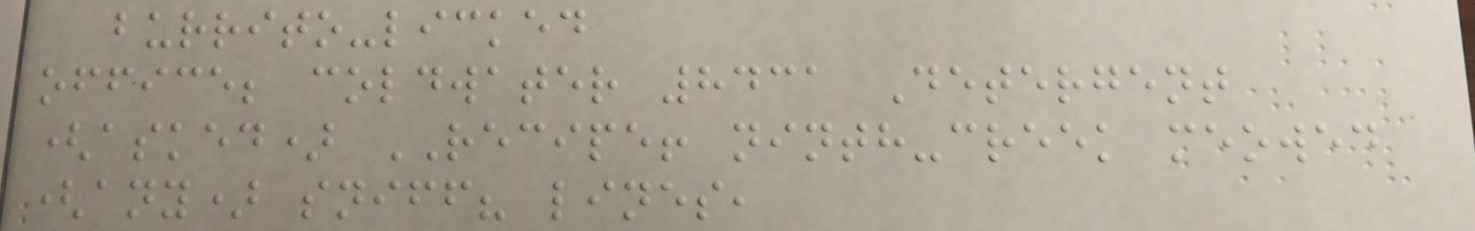burrito-licked
office; coldwater 8431 Detergent
(asked) RECIPE! ninth-creek meowed
(any) sniff? lines,
